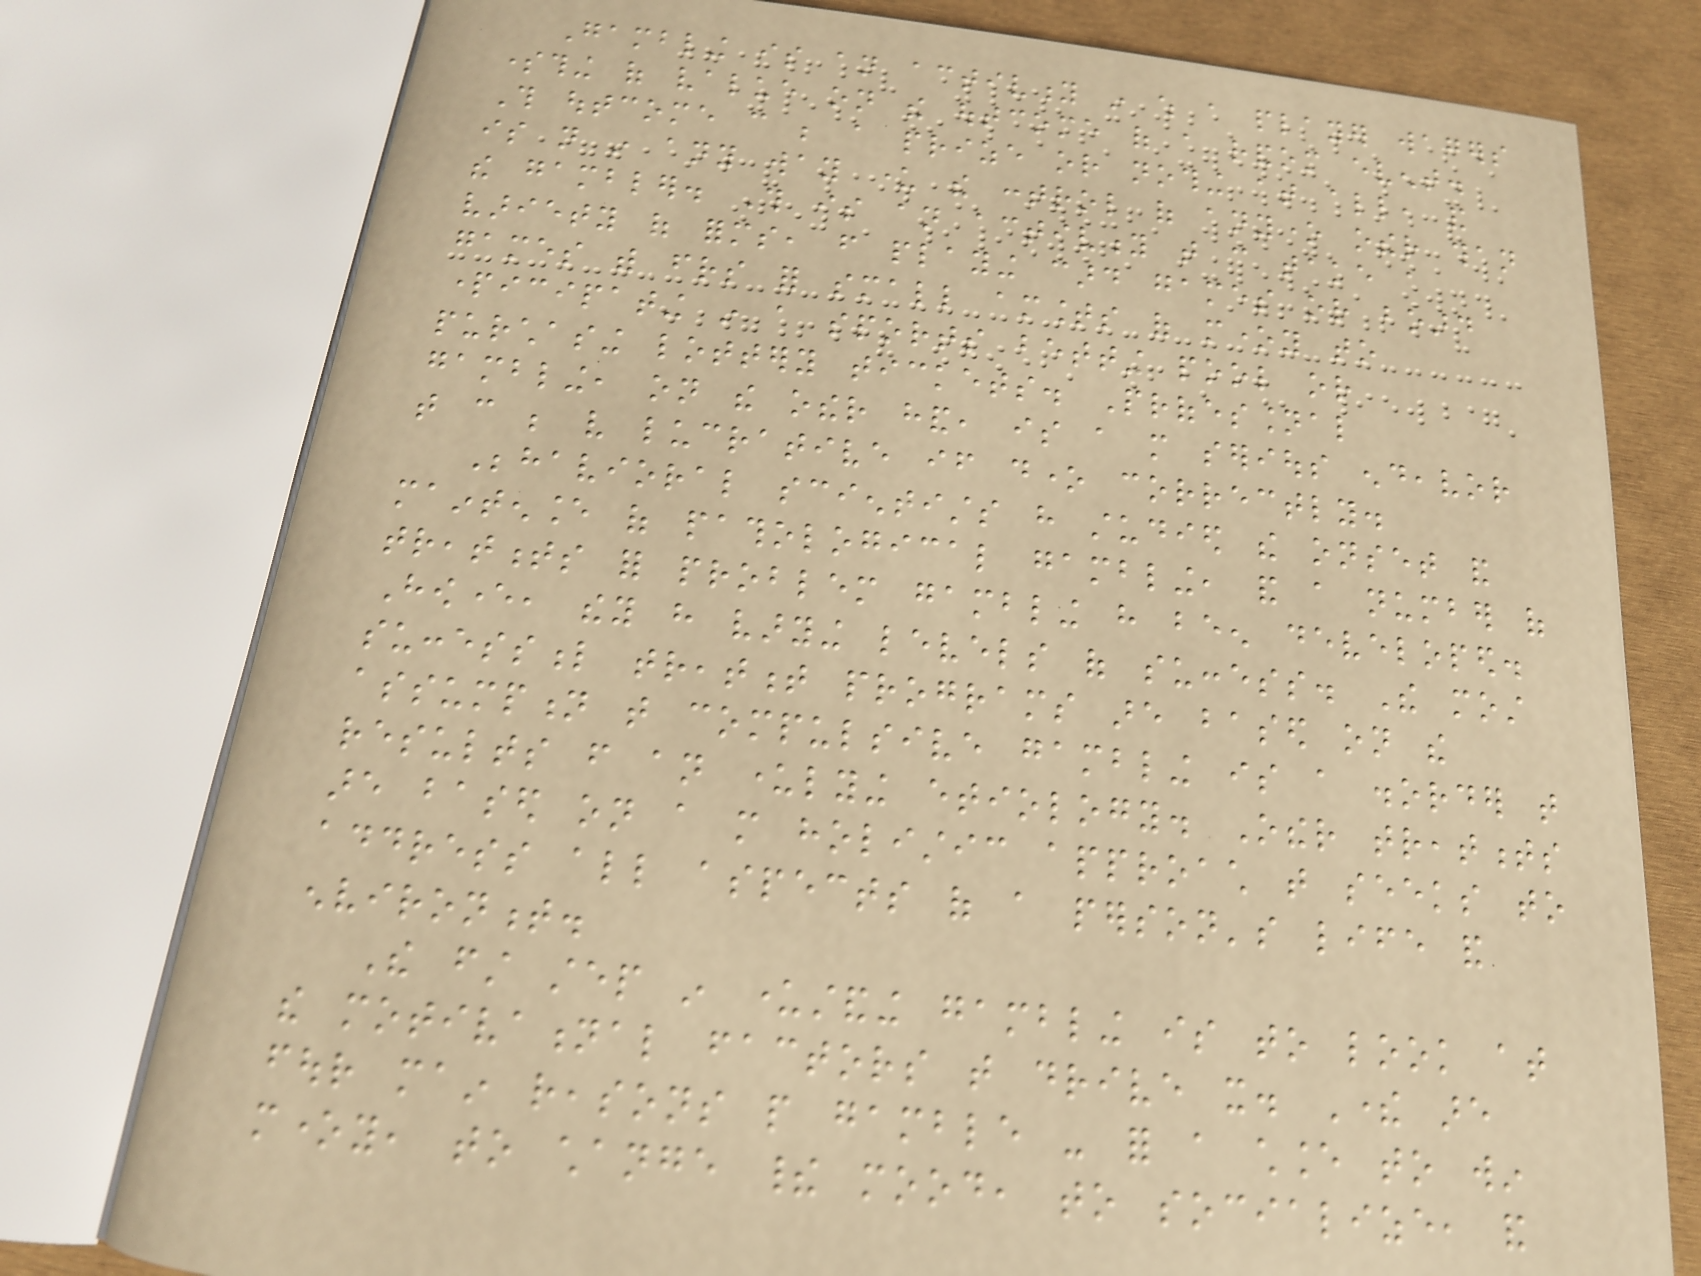Gambling is an activity in which a player wagers
something of value on the outcome of a random event.
This outcome can be a prize or nothing at all, and
is not in any way under the control of anyone other than
the gambler. This is an activity that can take a
variety of forms, from playing card games or board
games with friends for small amounts of money to
participating in a sports betting pool or
purchasing lottery tickets. Professional
gambling, on the other hand, is a more serious endeavor
that can be very lucrative if done correctly.
Behavioral scientists have studied the onset and
maintenance of pathological gambling, and a number of
treatments for problem gambling have been developed.
However, they have varying levels of success. The most
successful treatment programs are based on the
assumption that compulsive gambling is a disorder that
results from an underlying etiology. Other treatments
are based on a more holistic approach that seeks to
address all aspects of a person's life and
environment.
The first step in understanding gambling is to look at
the motivational factors that drive it. There are
four main reasons people gamble - for a chance to win
money, to change their mood, to socialize, and
